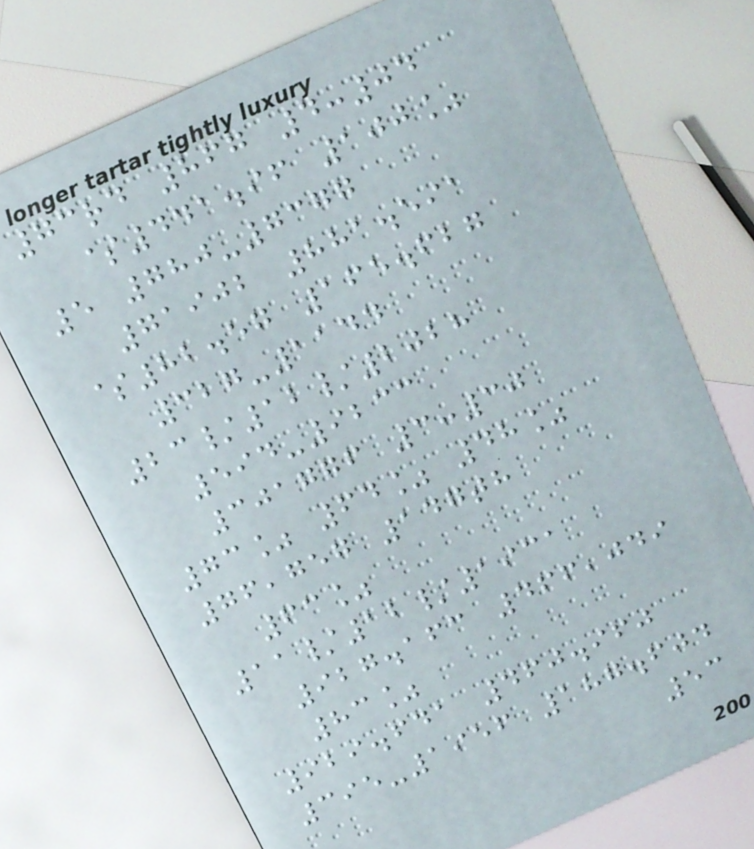73rd 867 4:04
$441.96 100%
5 780-7377
71902 881.591
$82.57 165.627
327-1144
23/12/2028
594-9233
301776 3:30
73% 64% 48%
76,757 147th
63%
11/12/1931
927.163 466,049
83%
929.641 460.960
395-1956 187.604
53
